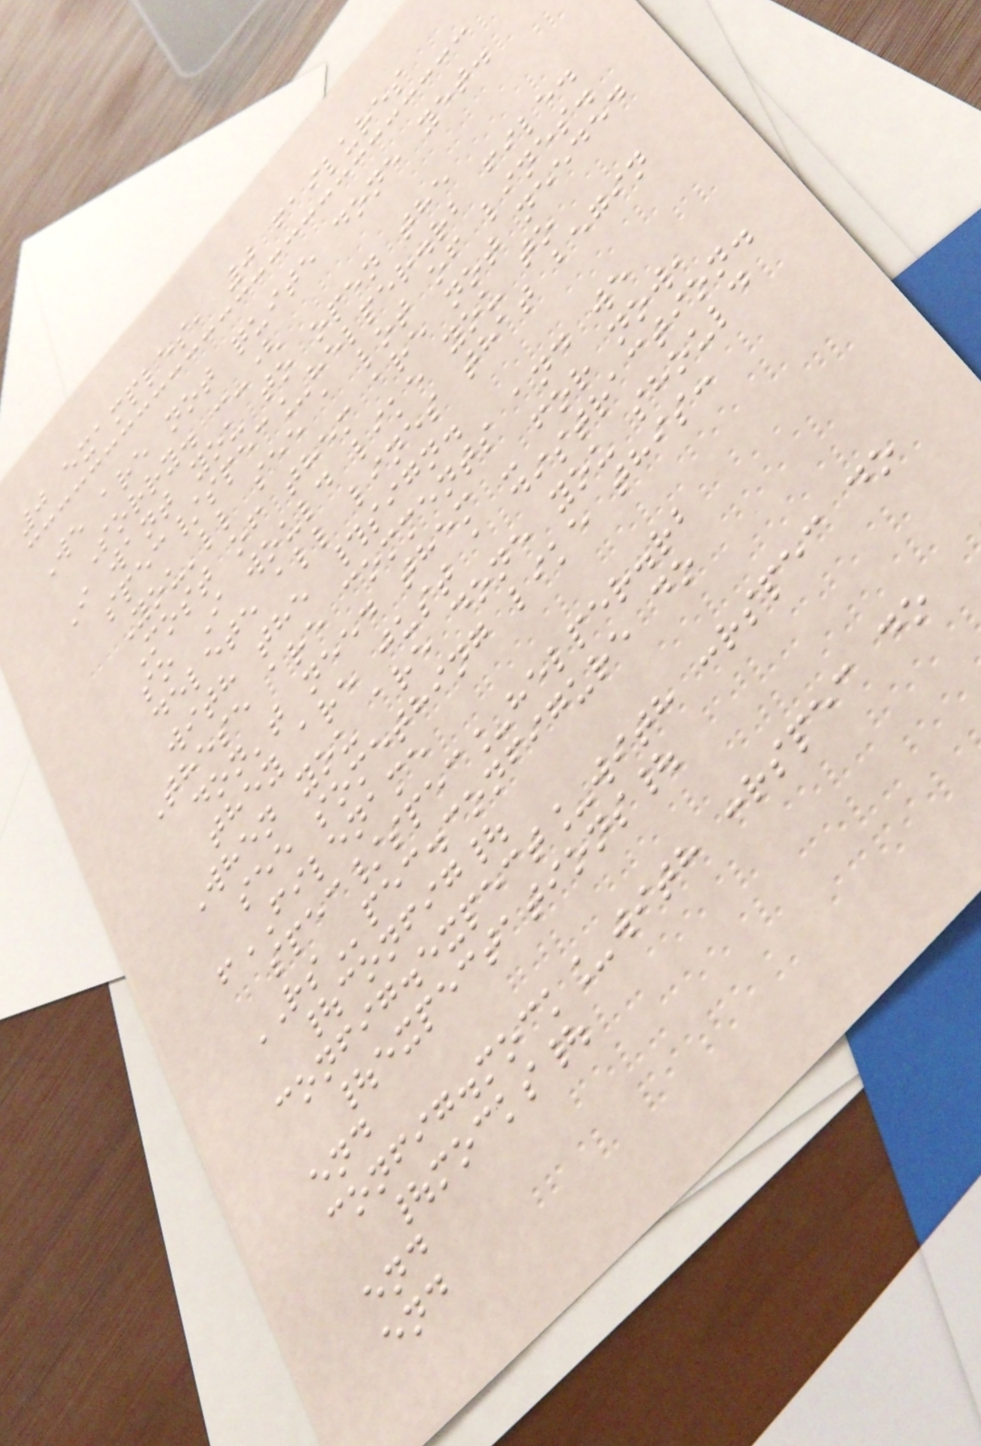0 examples, 0 failures
We are not quite done yet.
Sorry. :-(
I want you to open the
spec/spec_helper.rb file.
You'll see a lot of lines.
Most of them are not needed
so I would like you to
delete all lines that begin
with the #sign.
These are comments and we
don't need them - for now,
they are just a distraction.
When you are done you should
see something like this:
!FILENAME
spec/spec_helper.rb
RSpec.configure do
|config|
config.expect_with :rspec do
|expectations|
end
config.mock_with :rspec do
|mocks|
end
end
